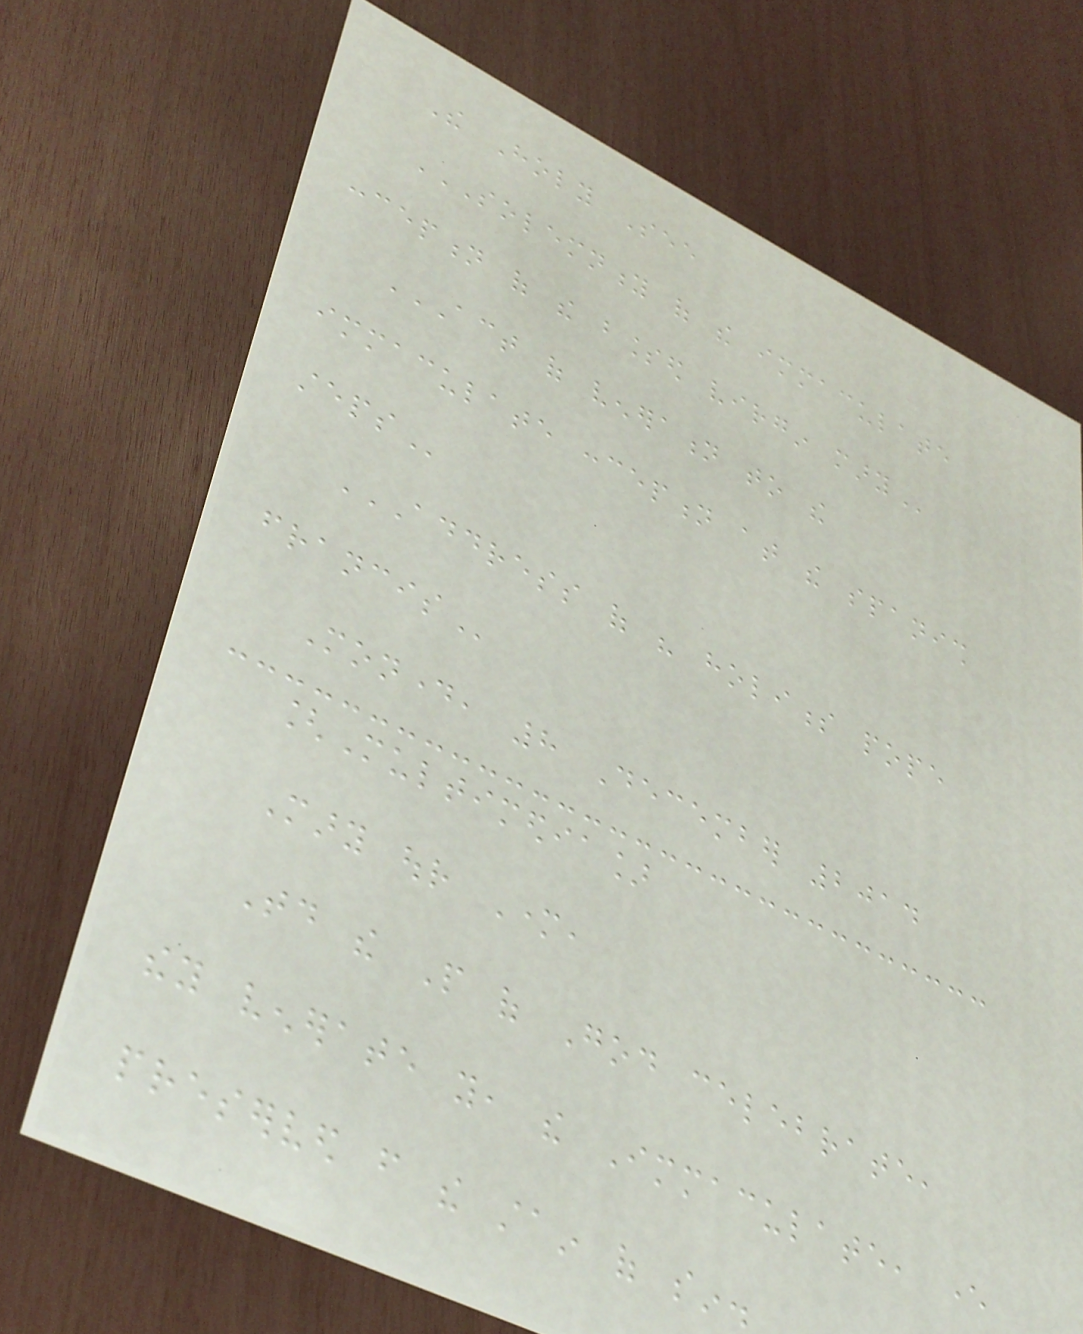The Holy See
SOLEMNITY OF THE IMMACULATE
CONCEPTION OF THE BLESSED VIRGIN MARY
ACT OF VENERATION TO THE
IMMACULATE CONCEPTION AT THE SPANISH
STEPS
ADDRESS OF HIS HOLINESS POPE
FRANCIS
Monday, 8 December 2014
[Multimedia]
Mary our Mother,
Today the People of God celebrate,
they venerate you, the Immaculate, ever
preserved from the stain of sin.
